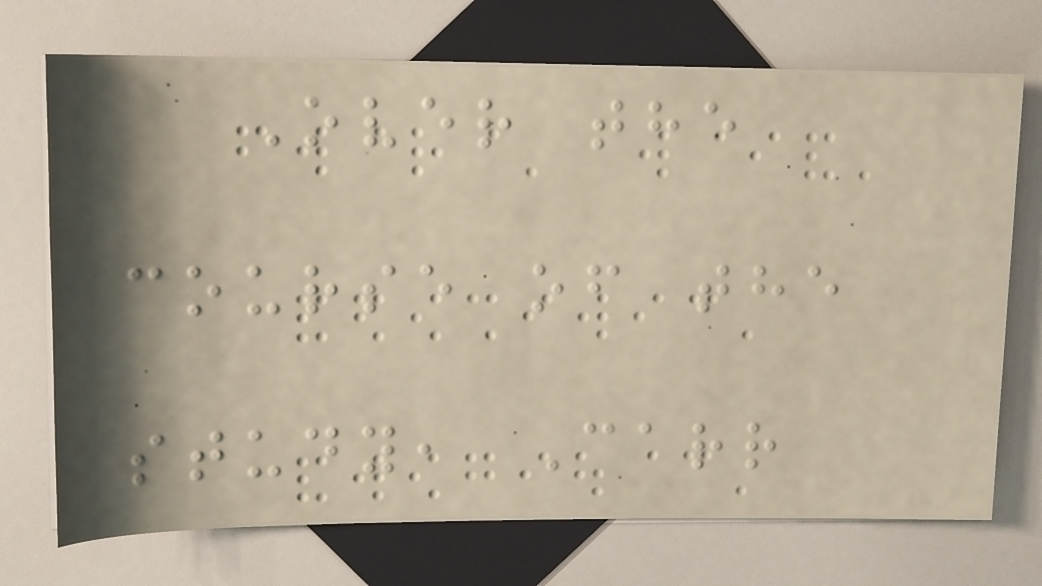Over the
course of the
study, Carr
